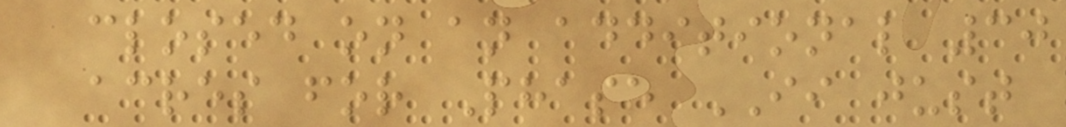closed on an additional 30
acres for Phase II just
